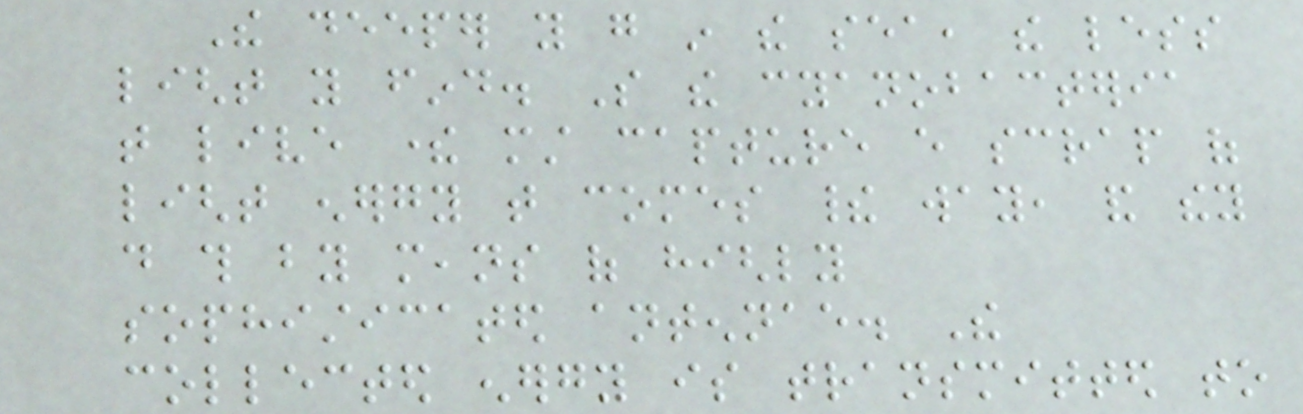The deeper you go in the sea, the less
light you find. So the cyanobacteria
that live there must capture every scrap of
light energy that comes their way, and they
do this by means of highly
sophisticated antennae. The
collected energy is transmitted to
